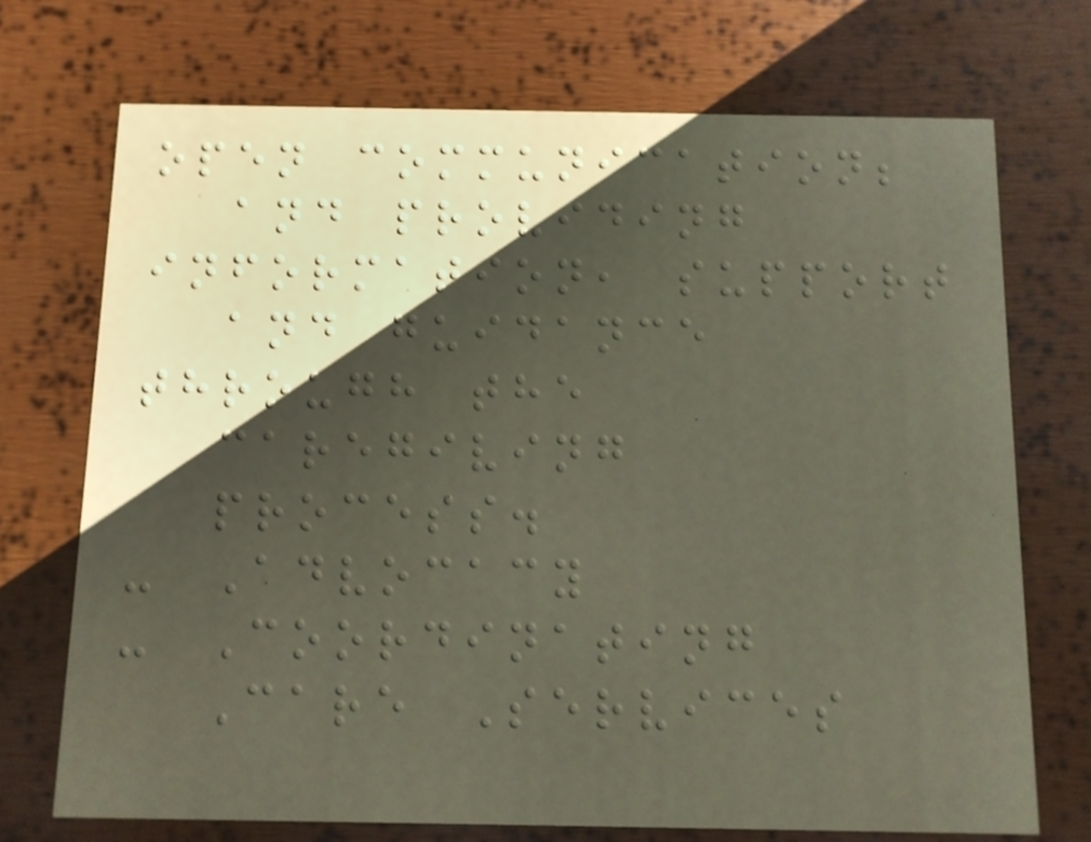open communication;
and providing
information, support
and guidance
through the
caregiving
process.
- Advocacy
- Coordinating
Care Services
